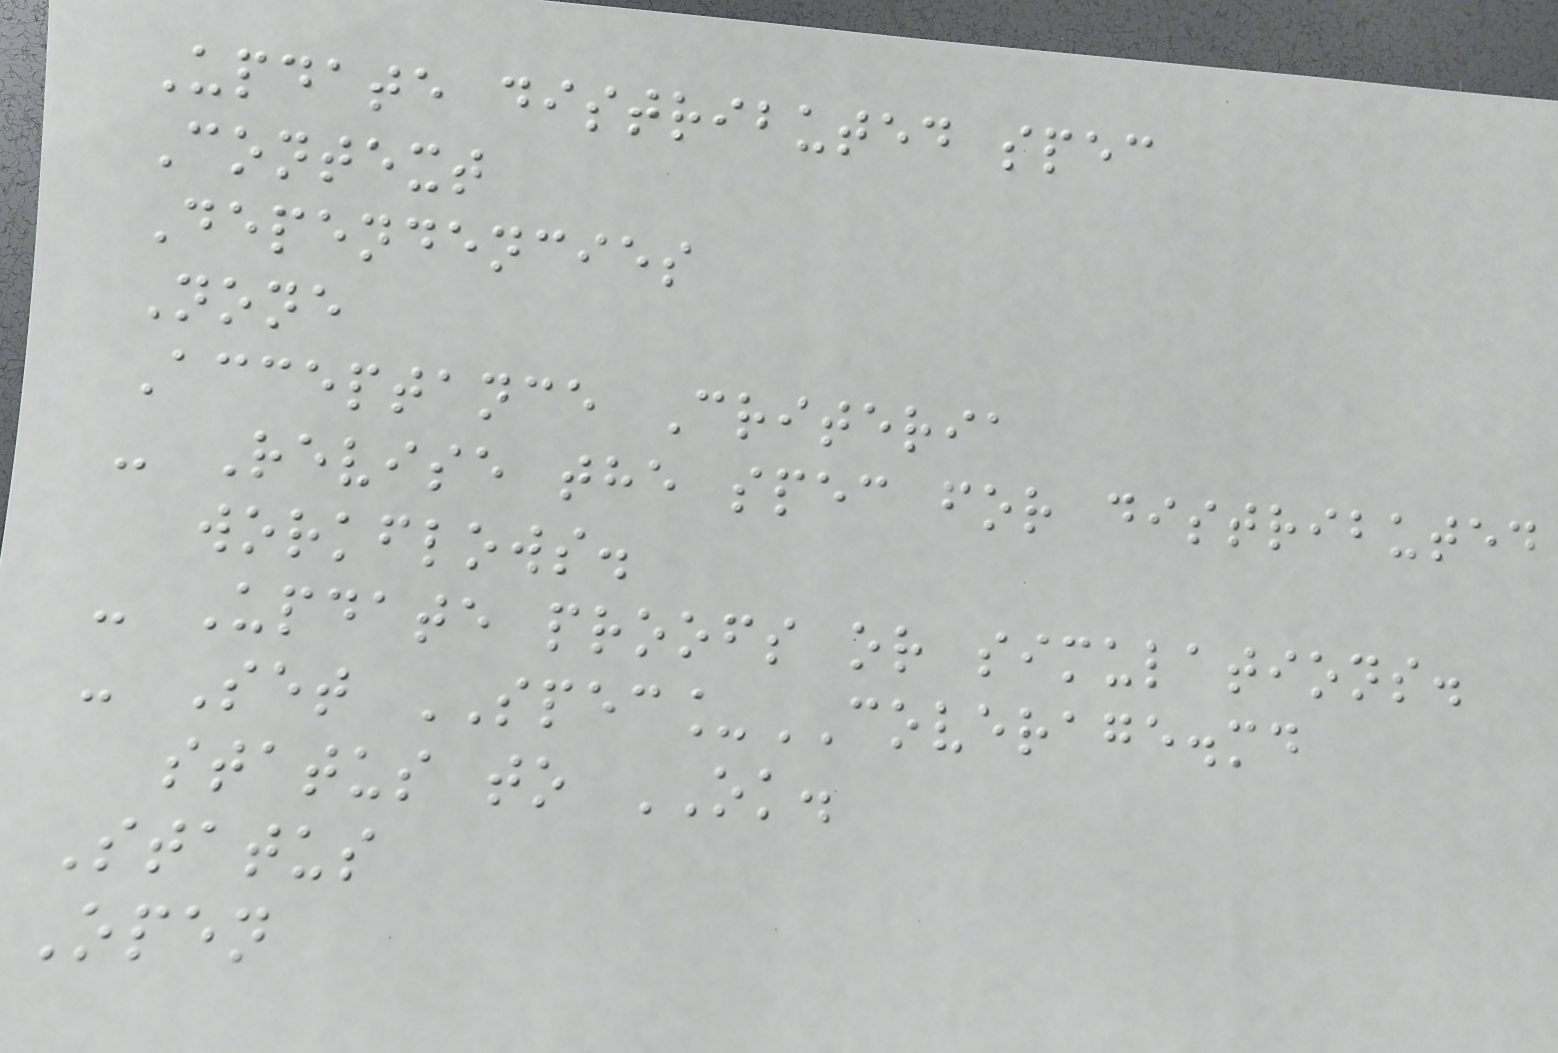Update distributed spec
Context
Dependencies
None
Acceptance Criteria
- Revise the spec for distributed
workflows.
- Update proofs or simulations.
- Set SPEC_COVERAGE.md
status to OK.
Status
Open
